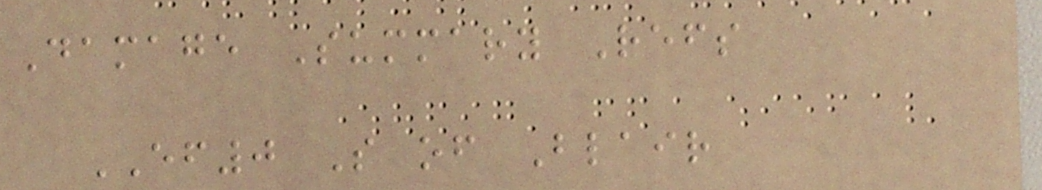Damage Summary Refs
EF0 S of Blair
